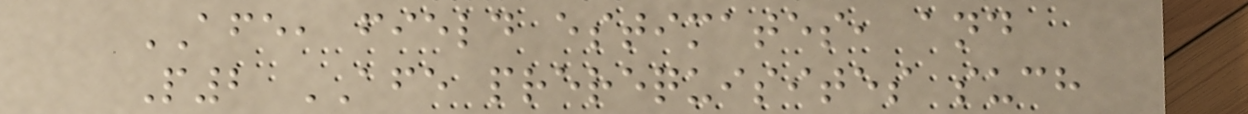AFE, field estimates, and
P2 AFE prerequisites such
